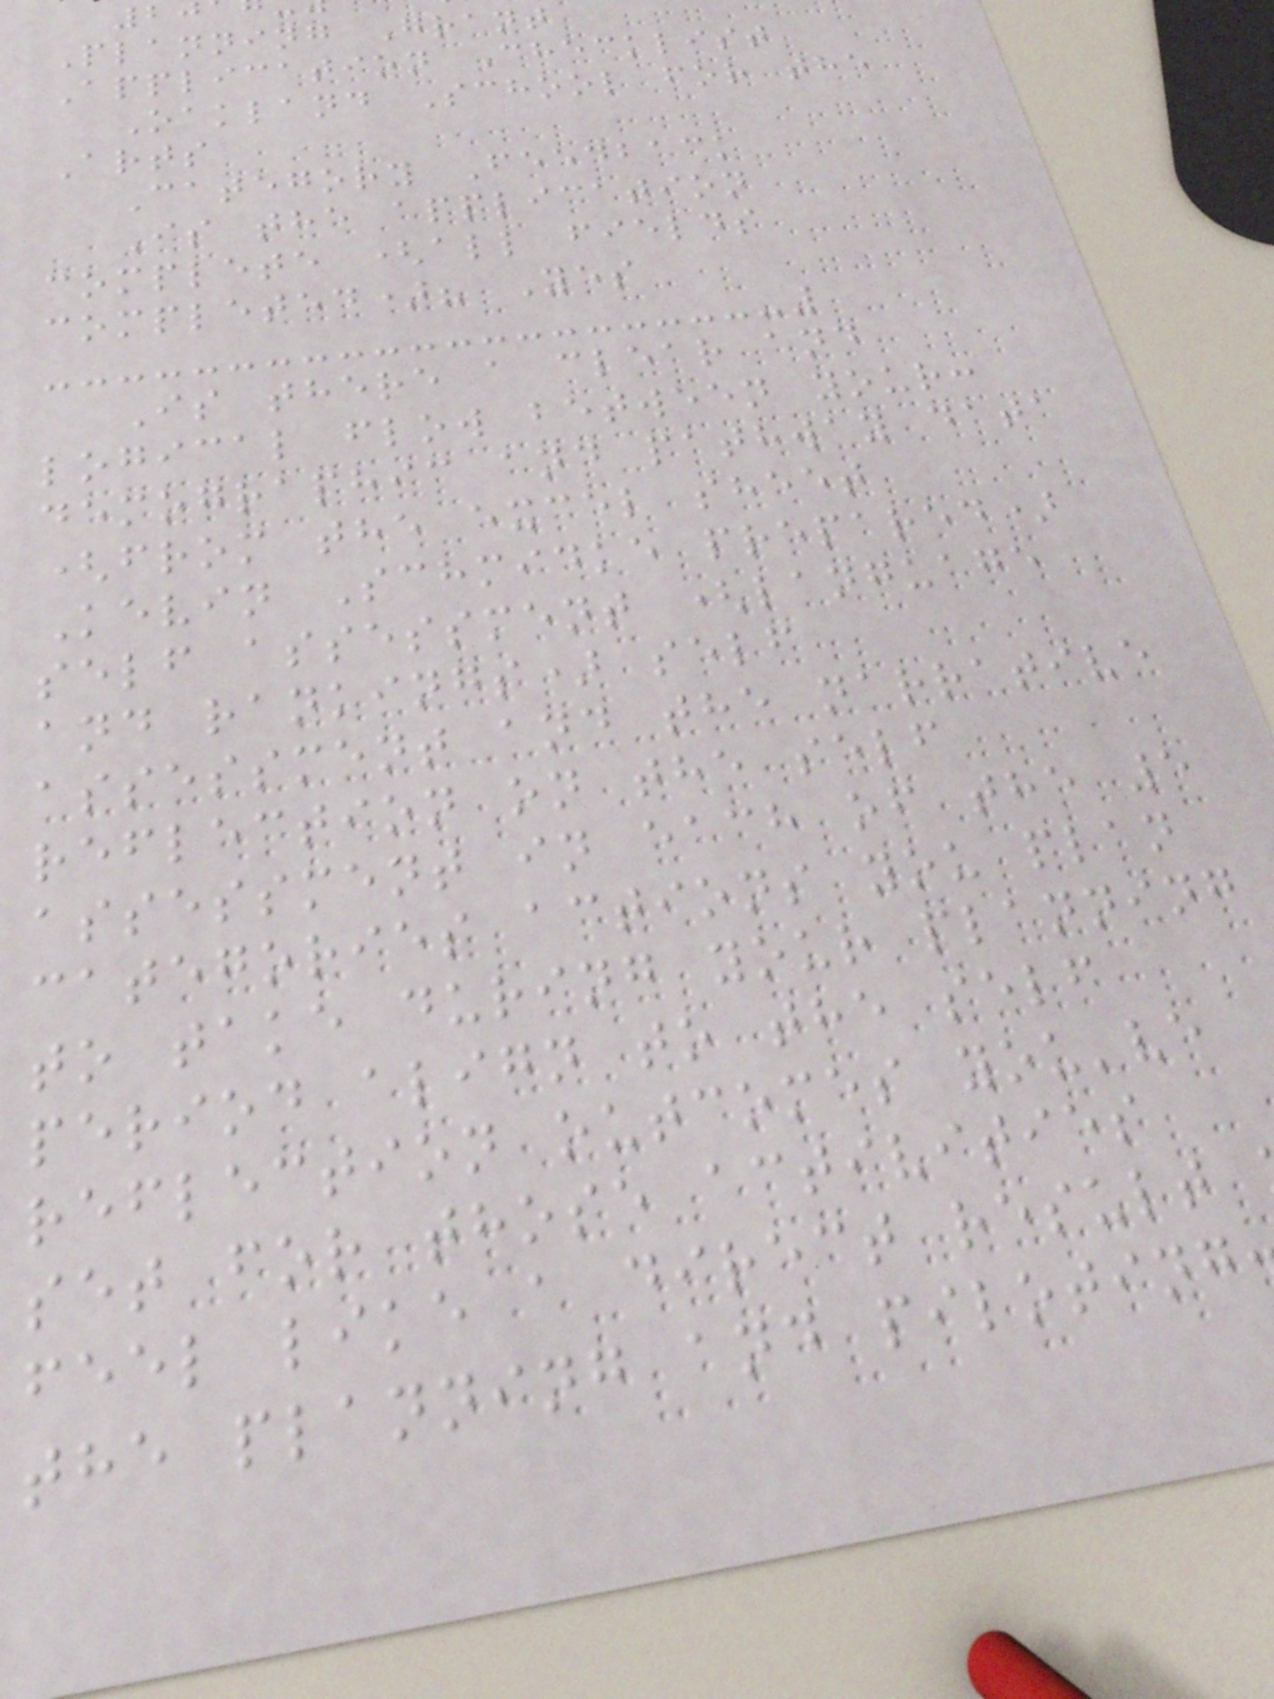Planning Grant
Application Checklist
Oakland School for the
Arts
Category Feedback
Is the application
complete (all fields
completed)? Yes
Is there a clear and
logical flow between your:
demographic and pathway data
(from the excel sheet
Kevin Schmidke prepared)
self assessment (language
and rankings) self
assessment and the narrative
reflection on the self
assessment in each of the 5
categories actions you plan
to take during your planning
period align to the self
reflection outcomes you've
set for those activities
feel like a direct result
the planning and piloting
